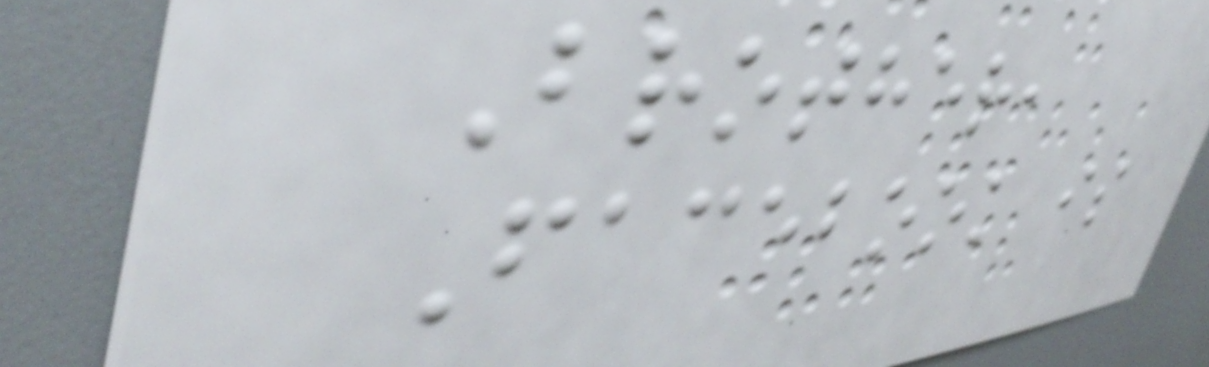Brother,
Facebook is
